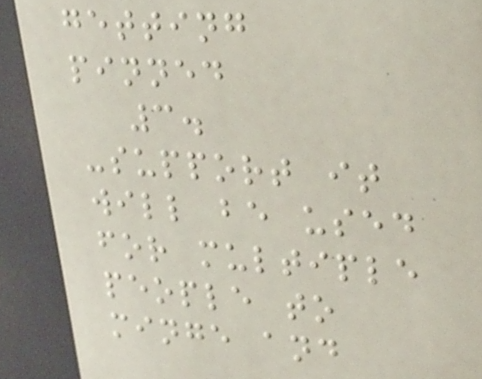getting
pinned
3.
-support it
will be used
for multiple
people to
minge and
